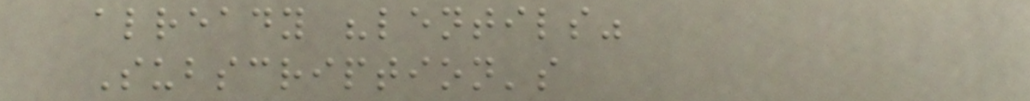already "lentils"
Subscription's
